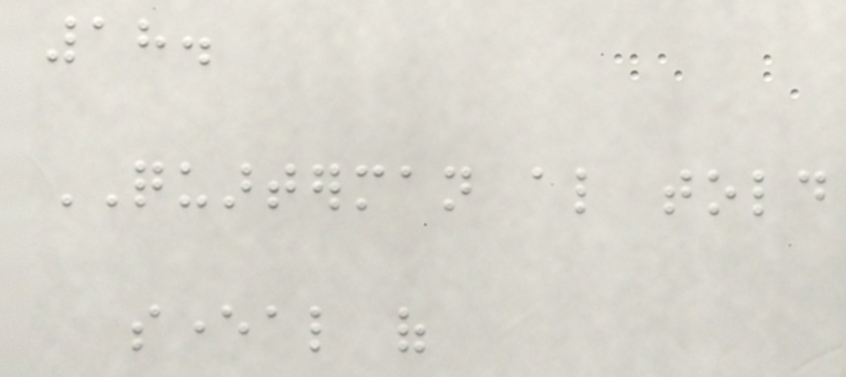18.
QUARTERMAN also told
several of
